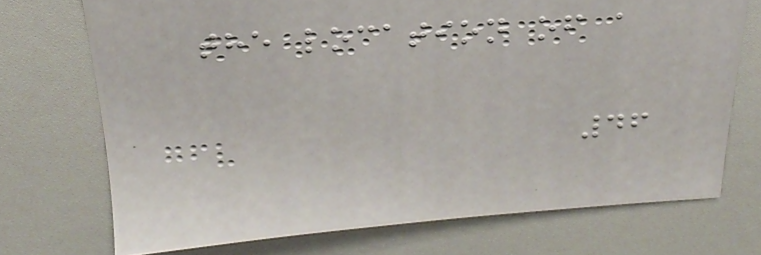the location of a
46
